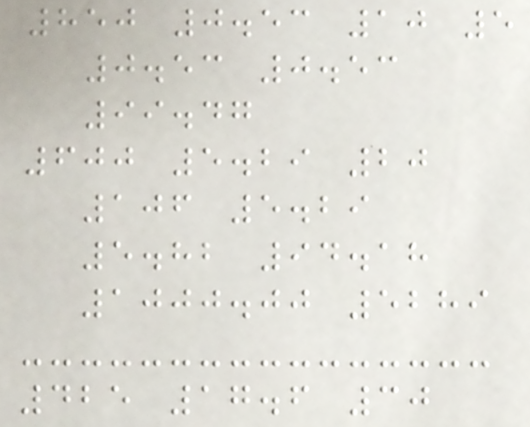850 0.53 10 5
0.53 0.53
99.47
600 5.29 20
106 5.29
5.82 94.18
1000.00 5289
425 17.6 30
